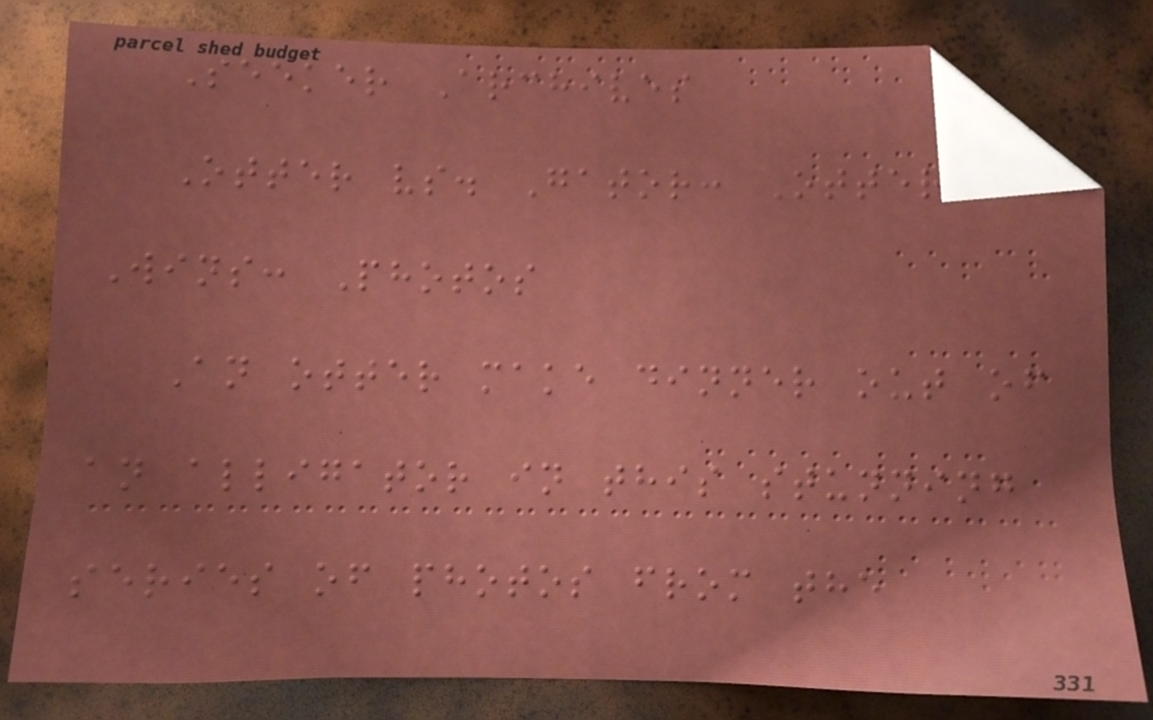Seeker Archives
Otter vs. Gator: Otter
Wins: Photos
An otter make dinner out of
an alligator in this stunning
series of photos from the
